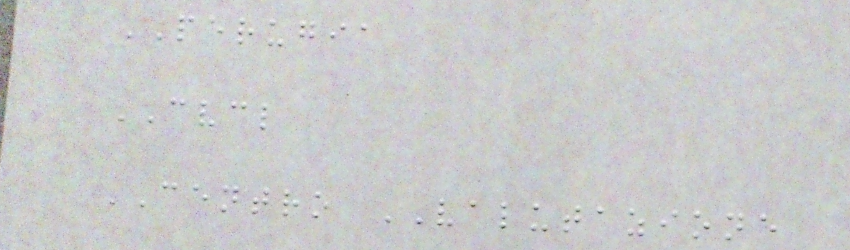PERUGIA
CVCL
CENTRO VALUTAZIONE
